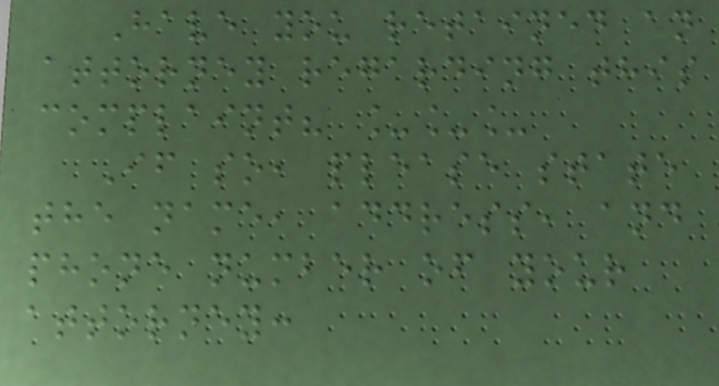Have you retained an
attorney regarding this
complaint? ___
If so, please state
the name, address, and
phone number of your
attorney:
